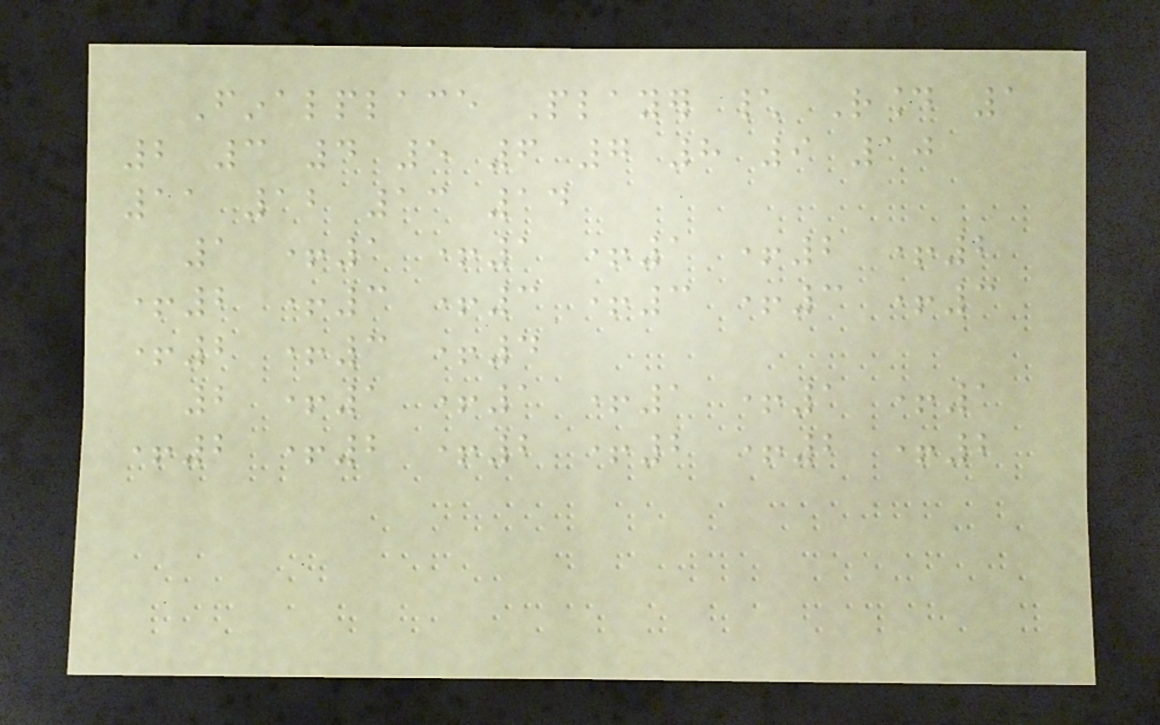Finalplace Player \ Round 1
2 3 4 5 6 7 8 9 10
11 12 13 14
1 +1 +1 +1 +2 +2
+2 +3 +3 +3 +3 +3
+2 +3 +4
2 +1 +1 +1 +1 +1
+2 +2 +2 +2 +2 +2
